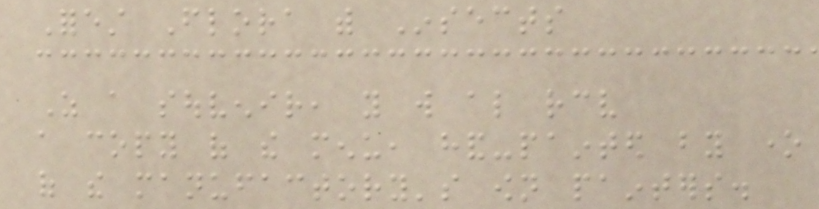Forest Flora with Insects
As a souvenir, you will also receive
a copy of the menu, hand-painted by one
of the manufactory's own painters.
